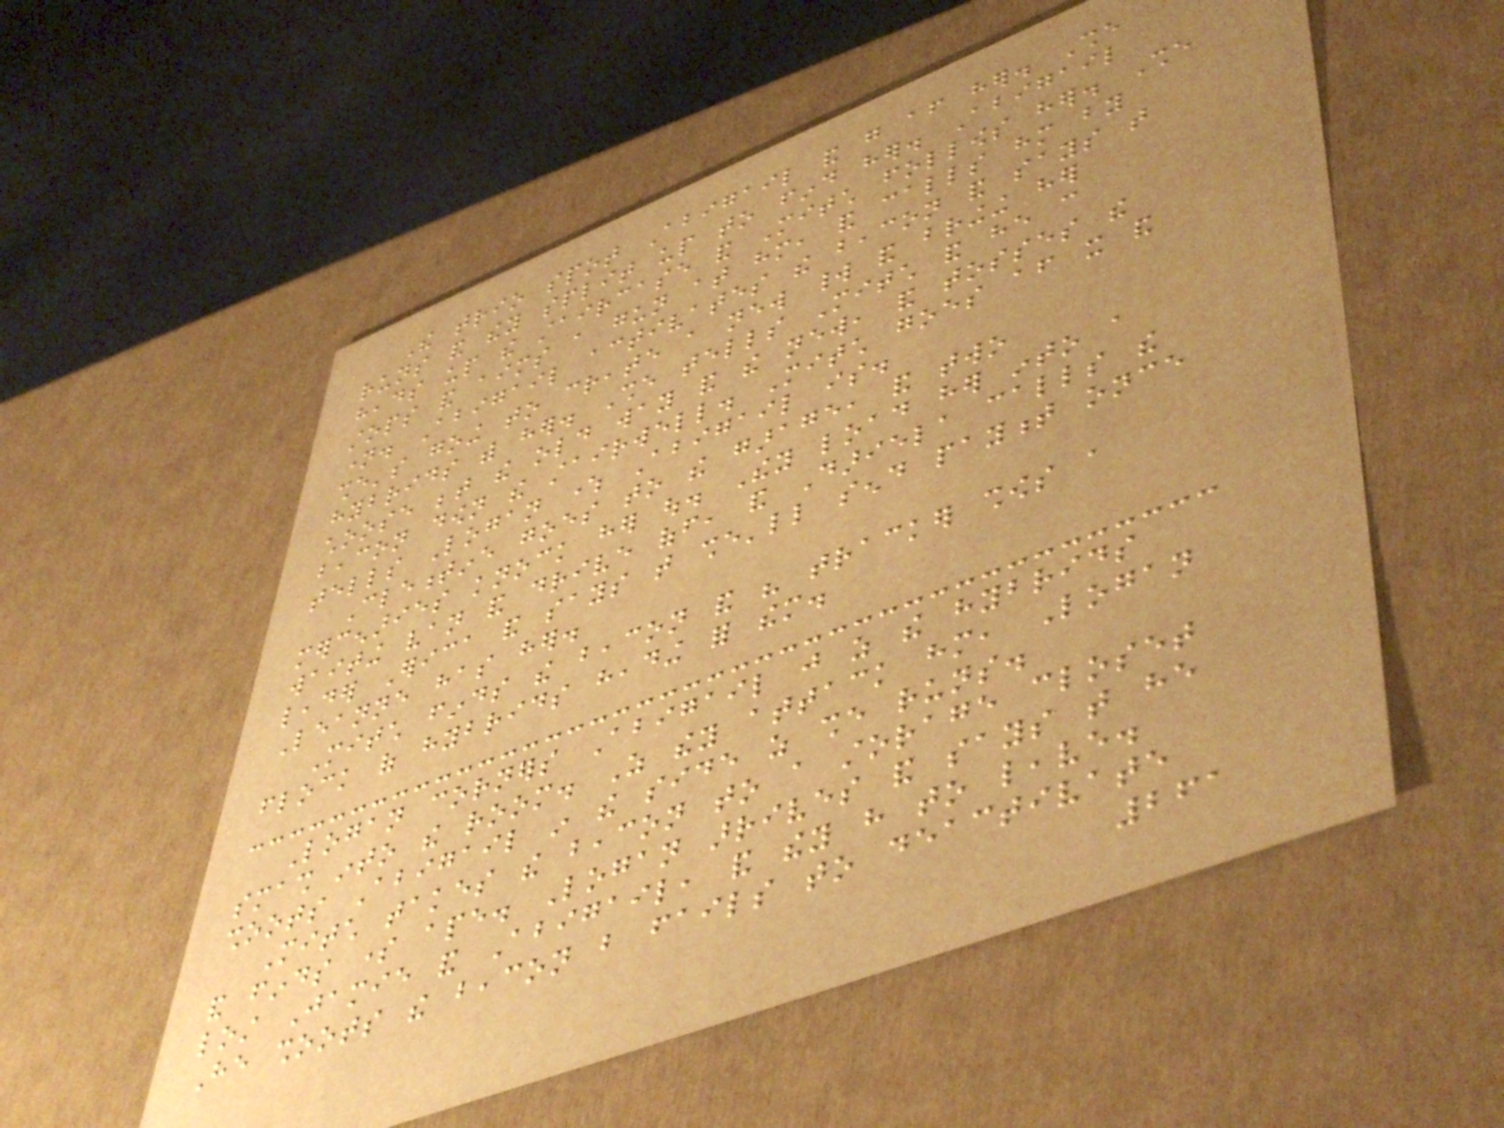The trio spot Abigail and go after her. She
runs and they split up to find her. Abigail
heads up the staircase and Mitch follows her. She
stops and aims a gun at him, and calls him by
name. Abigail activates the beacon and says that
she's going to create a new world and bringing her
hybrids with her. She tells Mitch and he can
choose between the old way and the new, and tosses the
beacon down the stairwell. Mitch goes after it and
tells Logan where Abigail is.
Clementine goes to the garage, and two
mercenaries knock her out. They load her into a
waiting van and drive off, and Dariela calls the
leader Erica and says that she'll send payment once
Leanne has her.
Mitch finds the beacon and his tracker shows a
flock of hybrids heading for them.
Logan corners Abigail just as the hybrids
smash into the room. As they attack him, Logan
shoots Abigail in the side as she runs.
Mitch takes the beacon to a storage closet
and finds some ape. Logan arrives and says that he
lost Jamie and Abigail, and they have to leave.
He shoots the beacon but fails to deactivate
261
